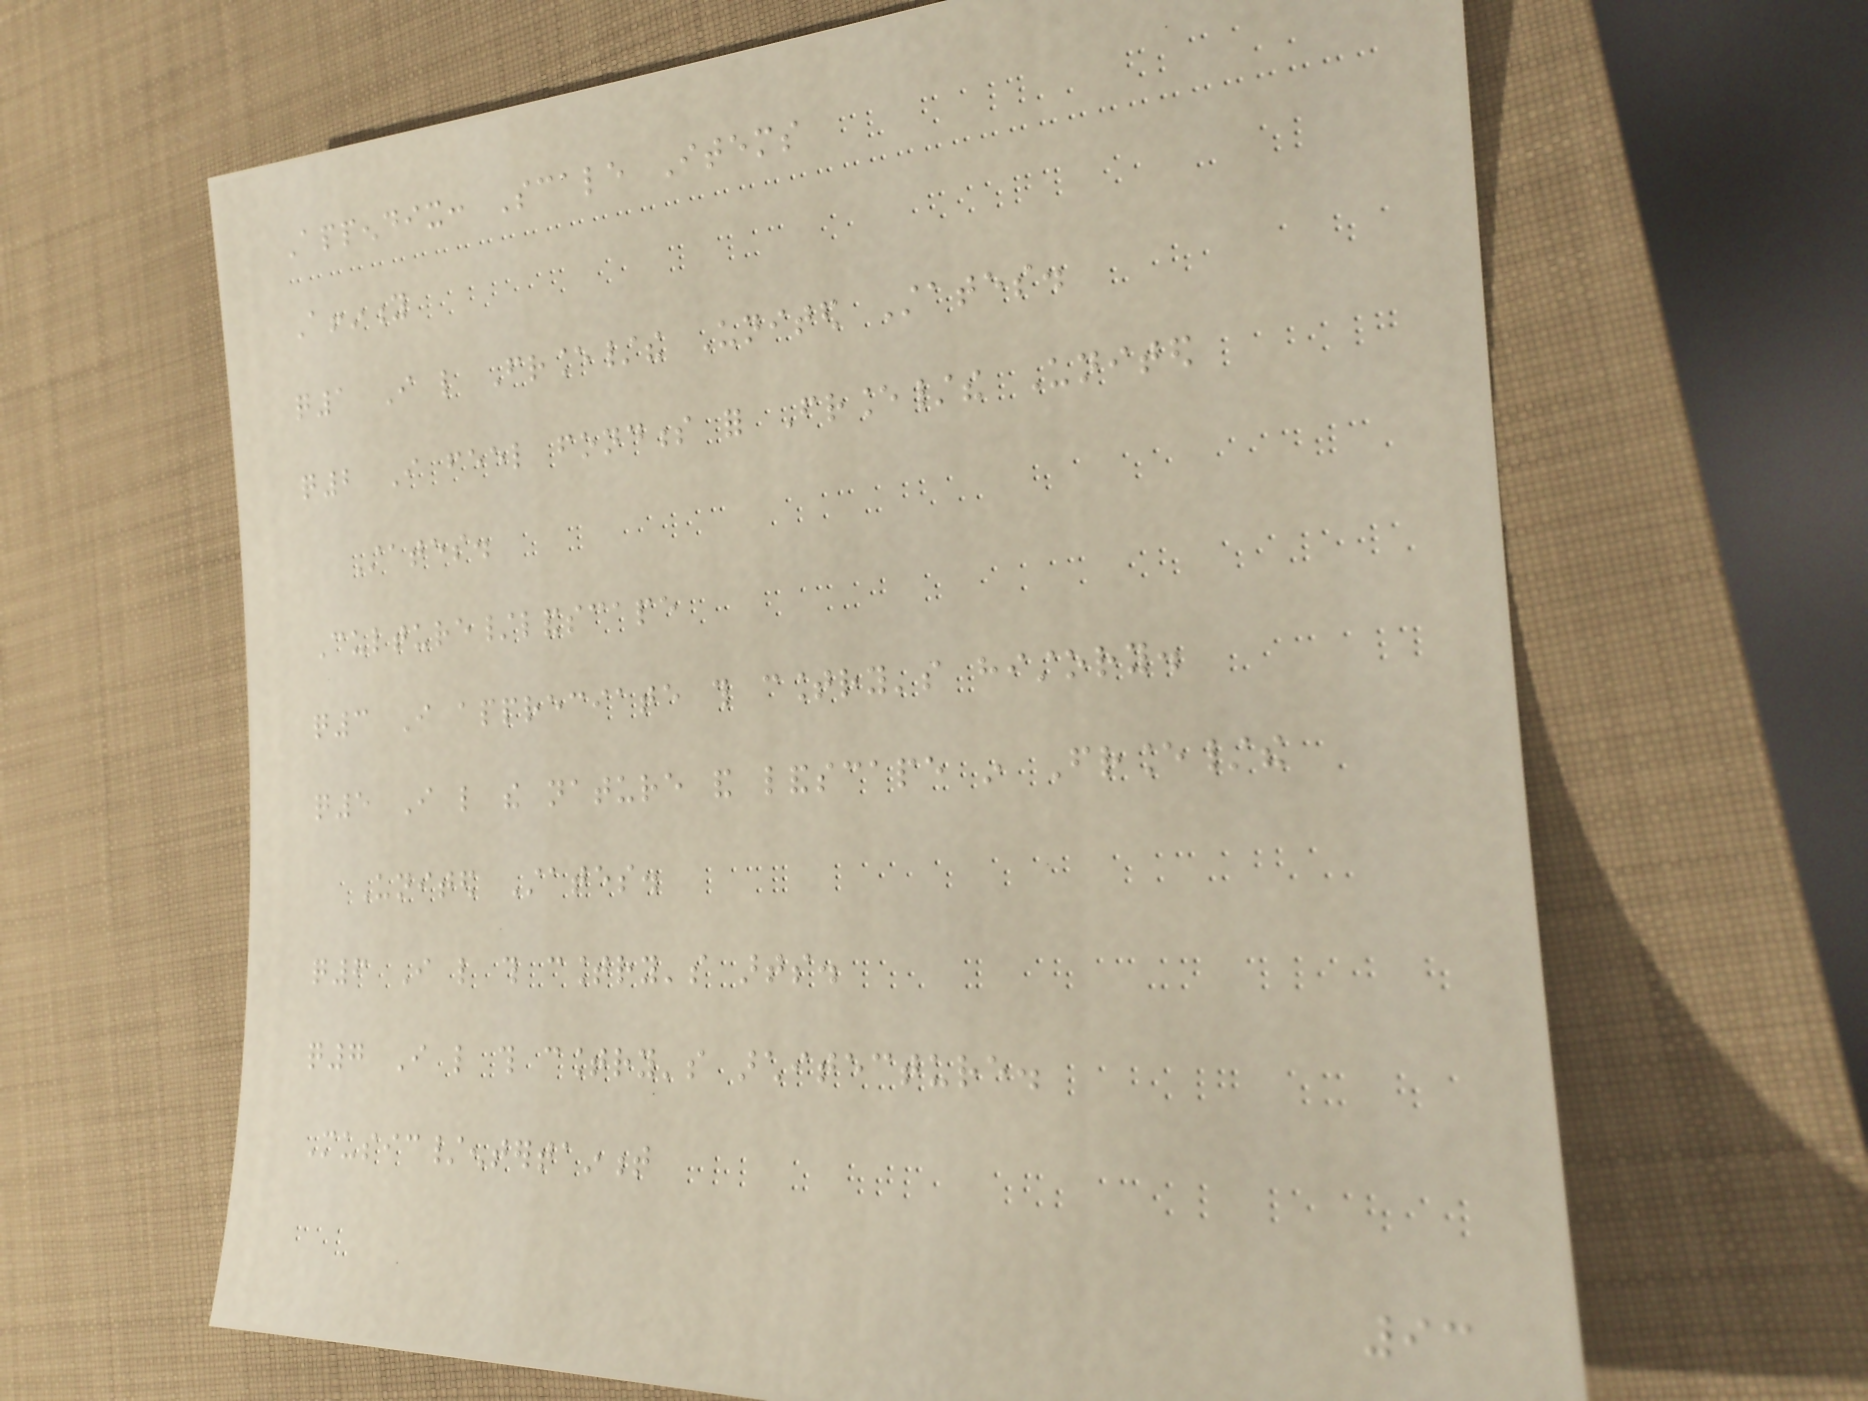Appendix: Scale Items
Affinity
q1 I like France/the United States.
q2 I feel fondness for France/the United
States.
Culture/landscape
q3 I appreciate this country's history.
q5 I like the nature and landscape in France/the
United States.
q6 I like this country's arts.
q7 I like this country's architecture.
Music/entertainment
93
